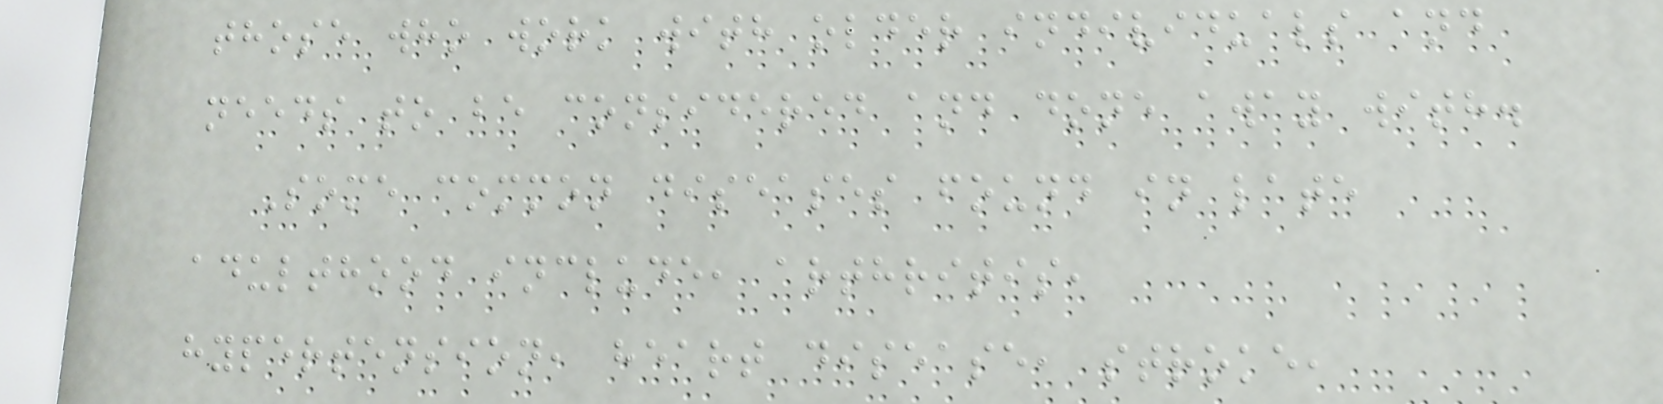those who work with older individuals and
needs to be considered and done away with.
Some common diseases found in late
adulthood include, arthritis,
hypertension, heart disease, stroke,
